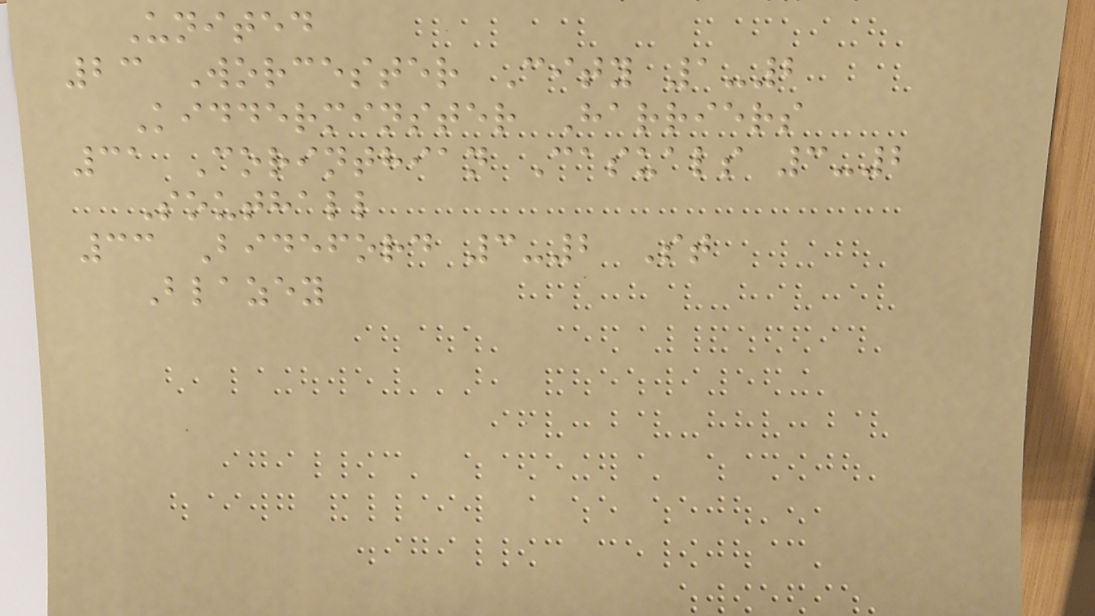United
23 Worcester City 1-2
Kidderminster Harriers
31 Corinthian Casuals 3-2
Southall
33 Bideford 3-2 St
Blazey
